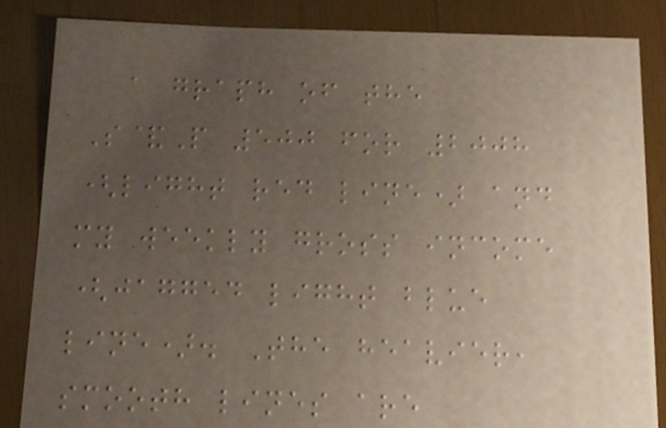a graph of the
S&P 500 for 2008
(light red line) and
my weekly gross income
(jagged light blue
line). The heavier,
smooth lines are
